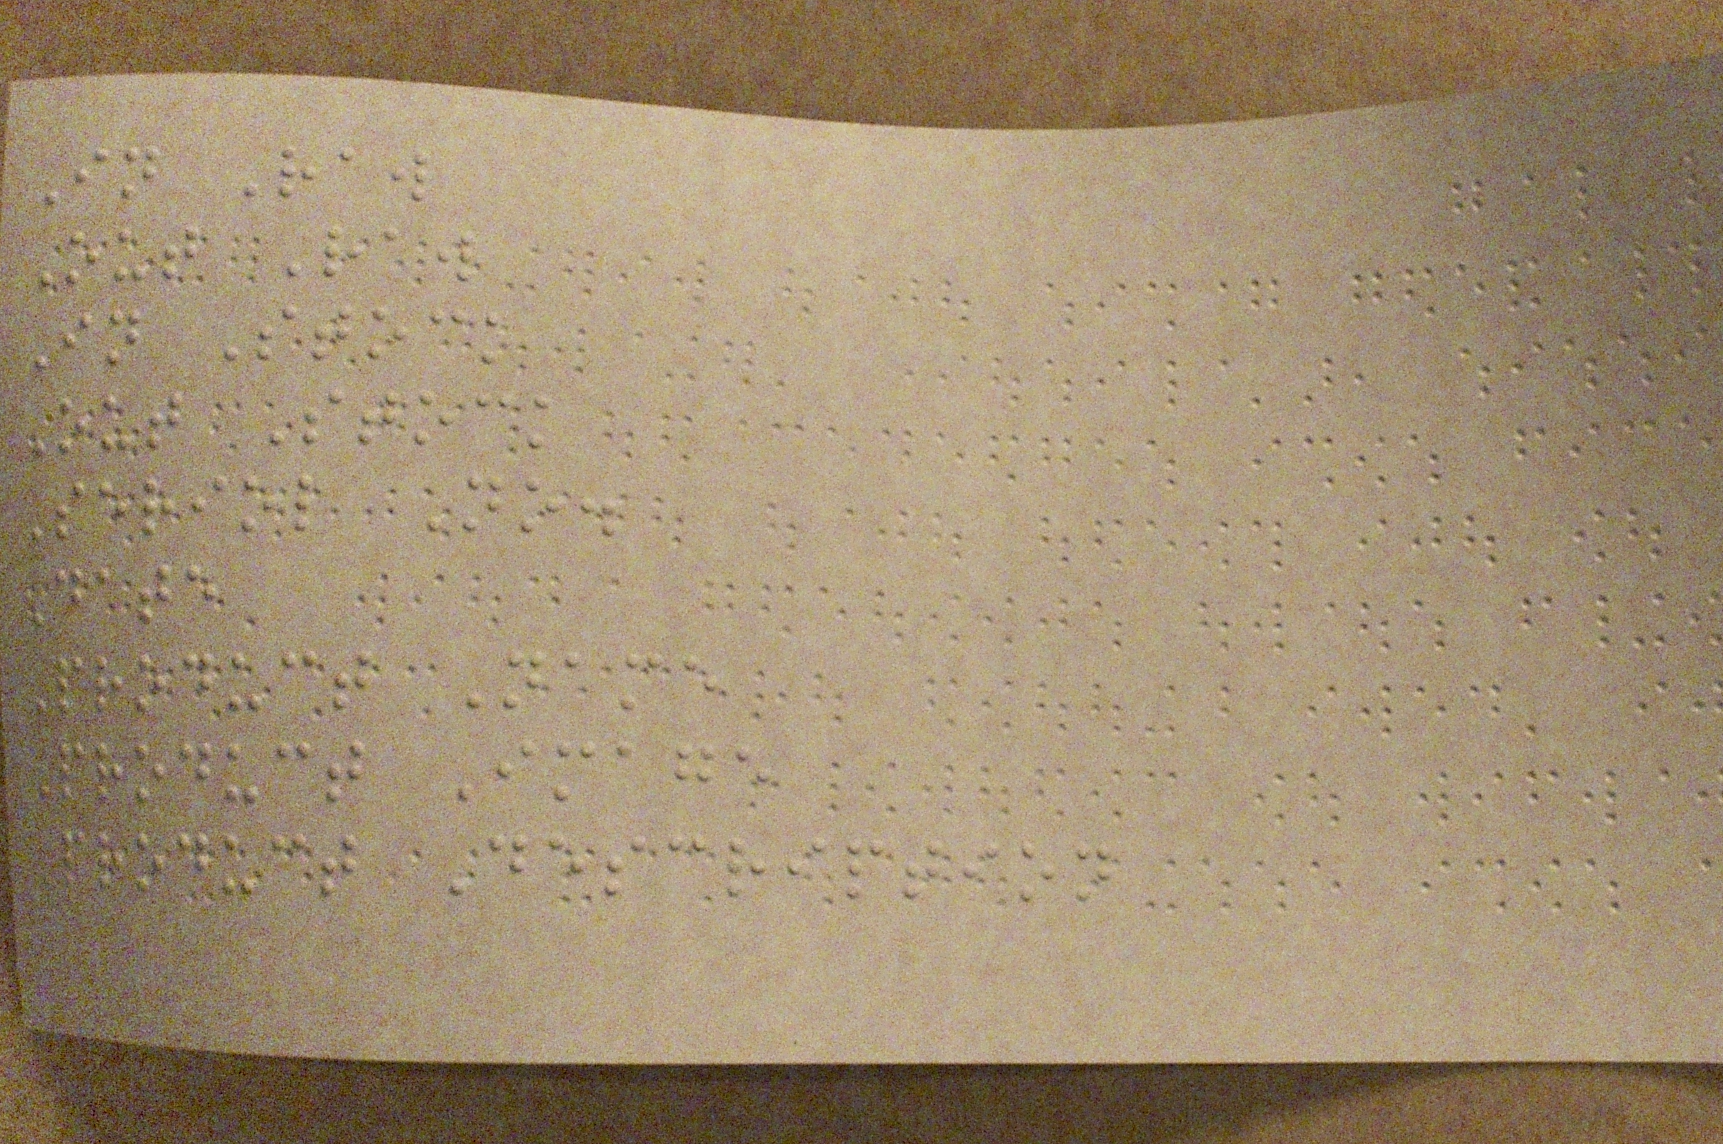In Raw
Out Raw
In Stock
Out Stock
Seriol No.
Date
Product Name
Product Image
Product Description
